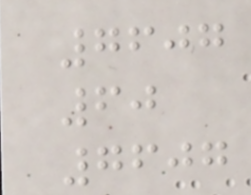7607
60
7607
